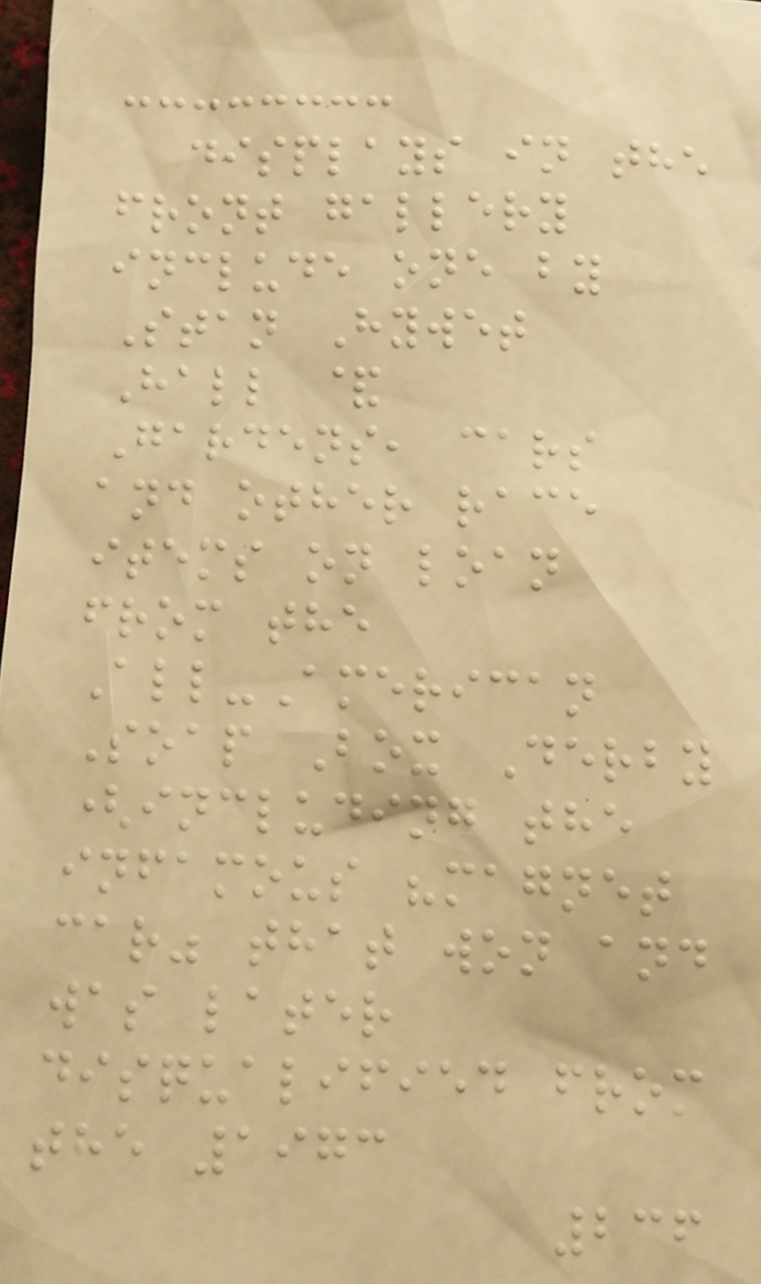displays in the
front gallery
include one by
Stan Hywet
Hall &
Gardens, cars
and other race
items on loan
from the
All-American
Soap Box Derby
(including the
infamous "magnet
car" that won and
was later
disqualified from
the 1973
236
